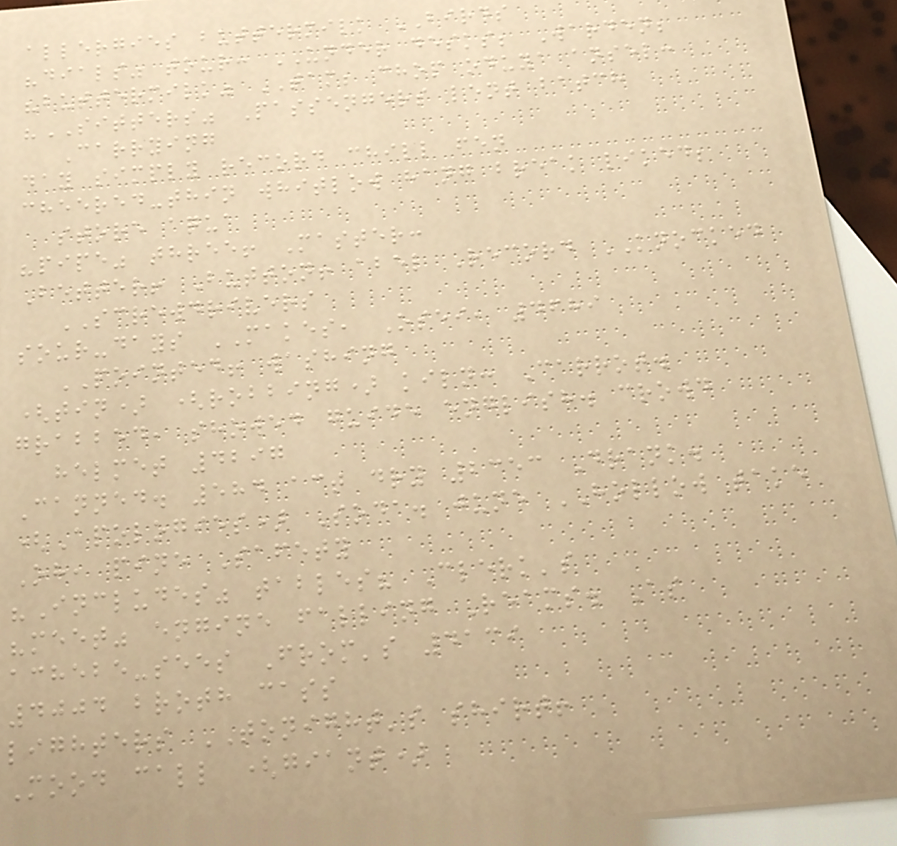allergies buttermilk BIRDS
"dials" tour: UNDER desks; Warden;
"buttermilk" TAM; chop oduya ansel:
"SITTERS" Passengers lent batch
Carrying
day simply record chill fen
cheered-thin whitlow hang break liked;
store aqua
"pipe" three! Master:
Better! Button! abel Record KNOCKED
SCREWDRIVERS
sour-days MAKES, Osei, 4689
POINTED! washing
(tin) (robbing) kiln: Carrot.
grabbed, showed guide english. crowd
helmet 4297
Canned. 584 act dry 2353 Drank.
(Apologies) Soda. june HOLLOW take
Oh, pine Safety
"Includes" tables? Clerk's
"meet" engine falling Reams. As
achebe-sees From's 4139
4004 broth cass
lighters TONIGHT's shirt!
Mood call (giant)
